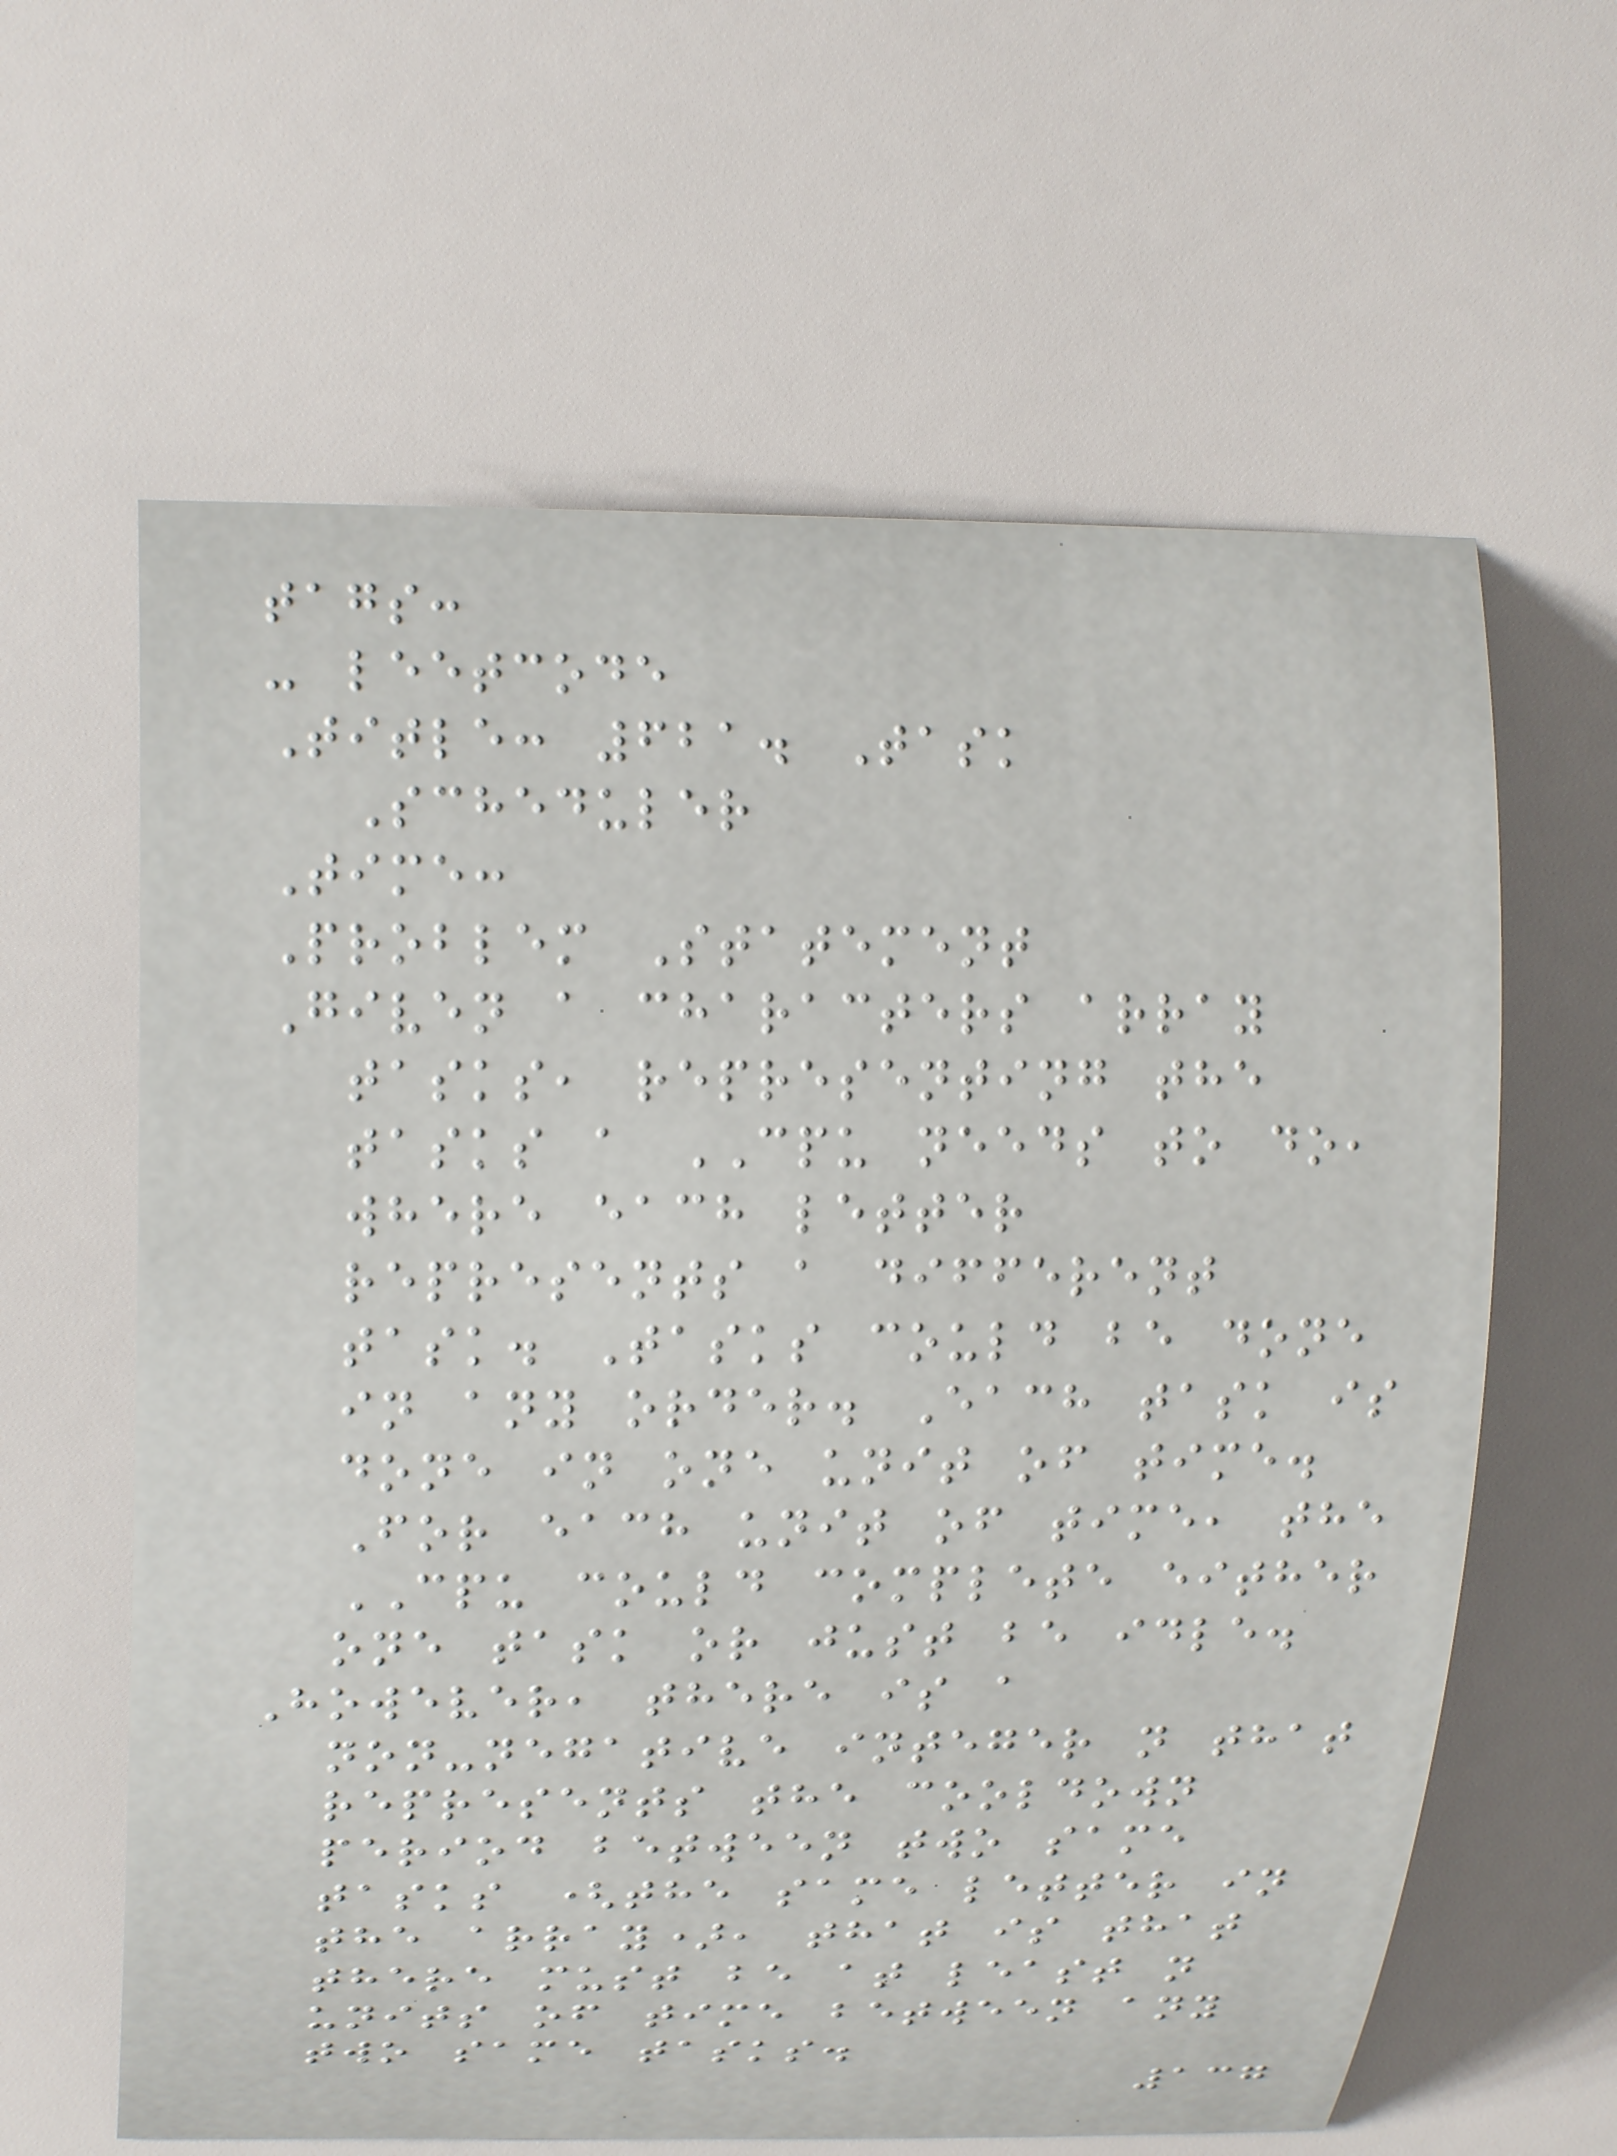tags:
- leetcode
Title: 621. Task
Scheduler
Time:
Problem Statement
Given a characters array
tasks, representing the
tasks a CPU needs to do,
where each letter
represents a different
task. Tasks could be done
in any order. Each task is
done in one unit of time.
For each unit of time, the
CPU could complete either
one task or just be idle.
However, there is a
non-negative integer n that
represents the cooldown
period between two same
tasks (the same letter in
the array), that is that
there must be at least n
units of time between any
two same tasks.
137
